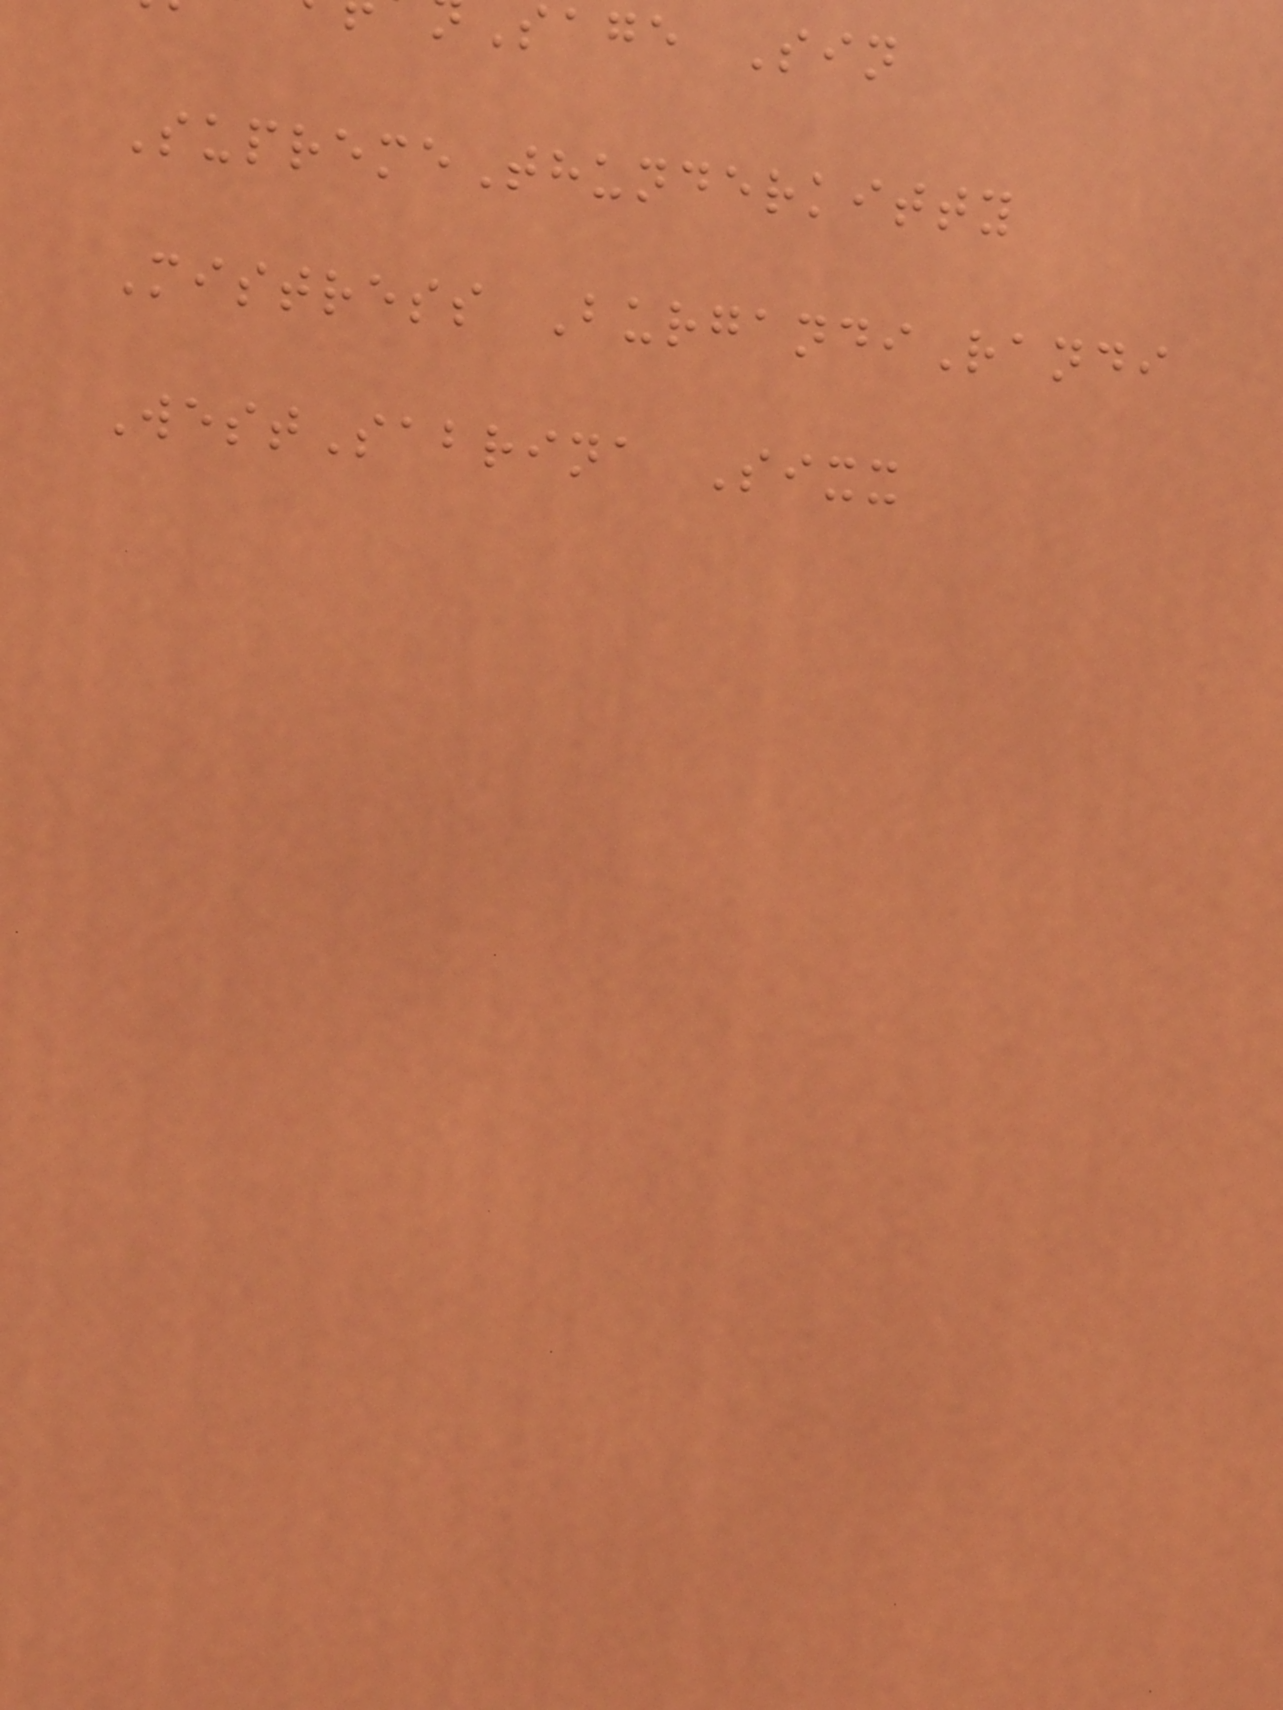sage Sin
SupremeThunderkitty
Mistress BurgandiRandi
WestSabrina Sixx
